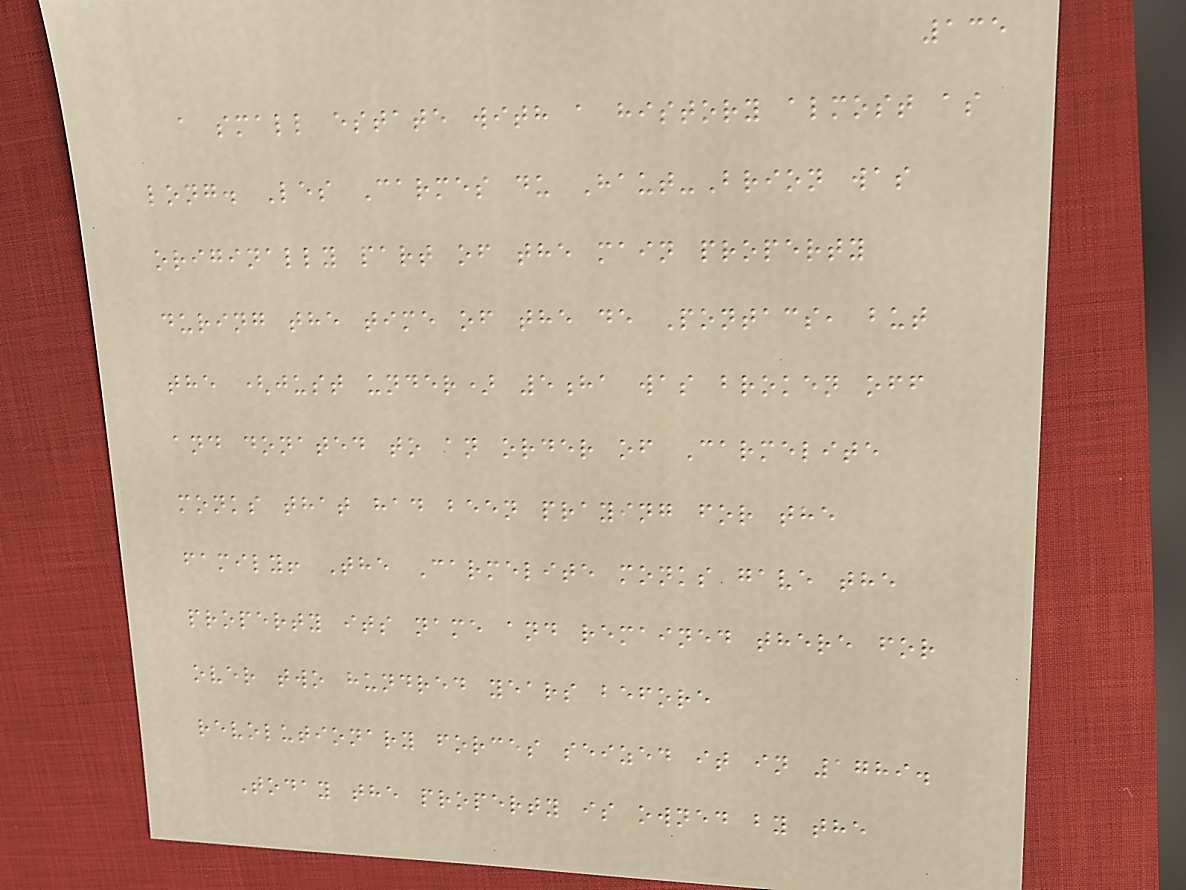135
a small estate with a history almost as
long. Les Carmes du Haut-Brion was
originally part of the main property
during the time of the de Pontacs, but
the (just under) 5ha was broken off
and donated to an order of Carmelite
monks that had been praying for the
family! The Carmelite monks gave the
property its name and remained there for
over two hundred years before
revolutionary forces seized it in 1789.
Today the property is owned by the
